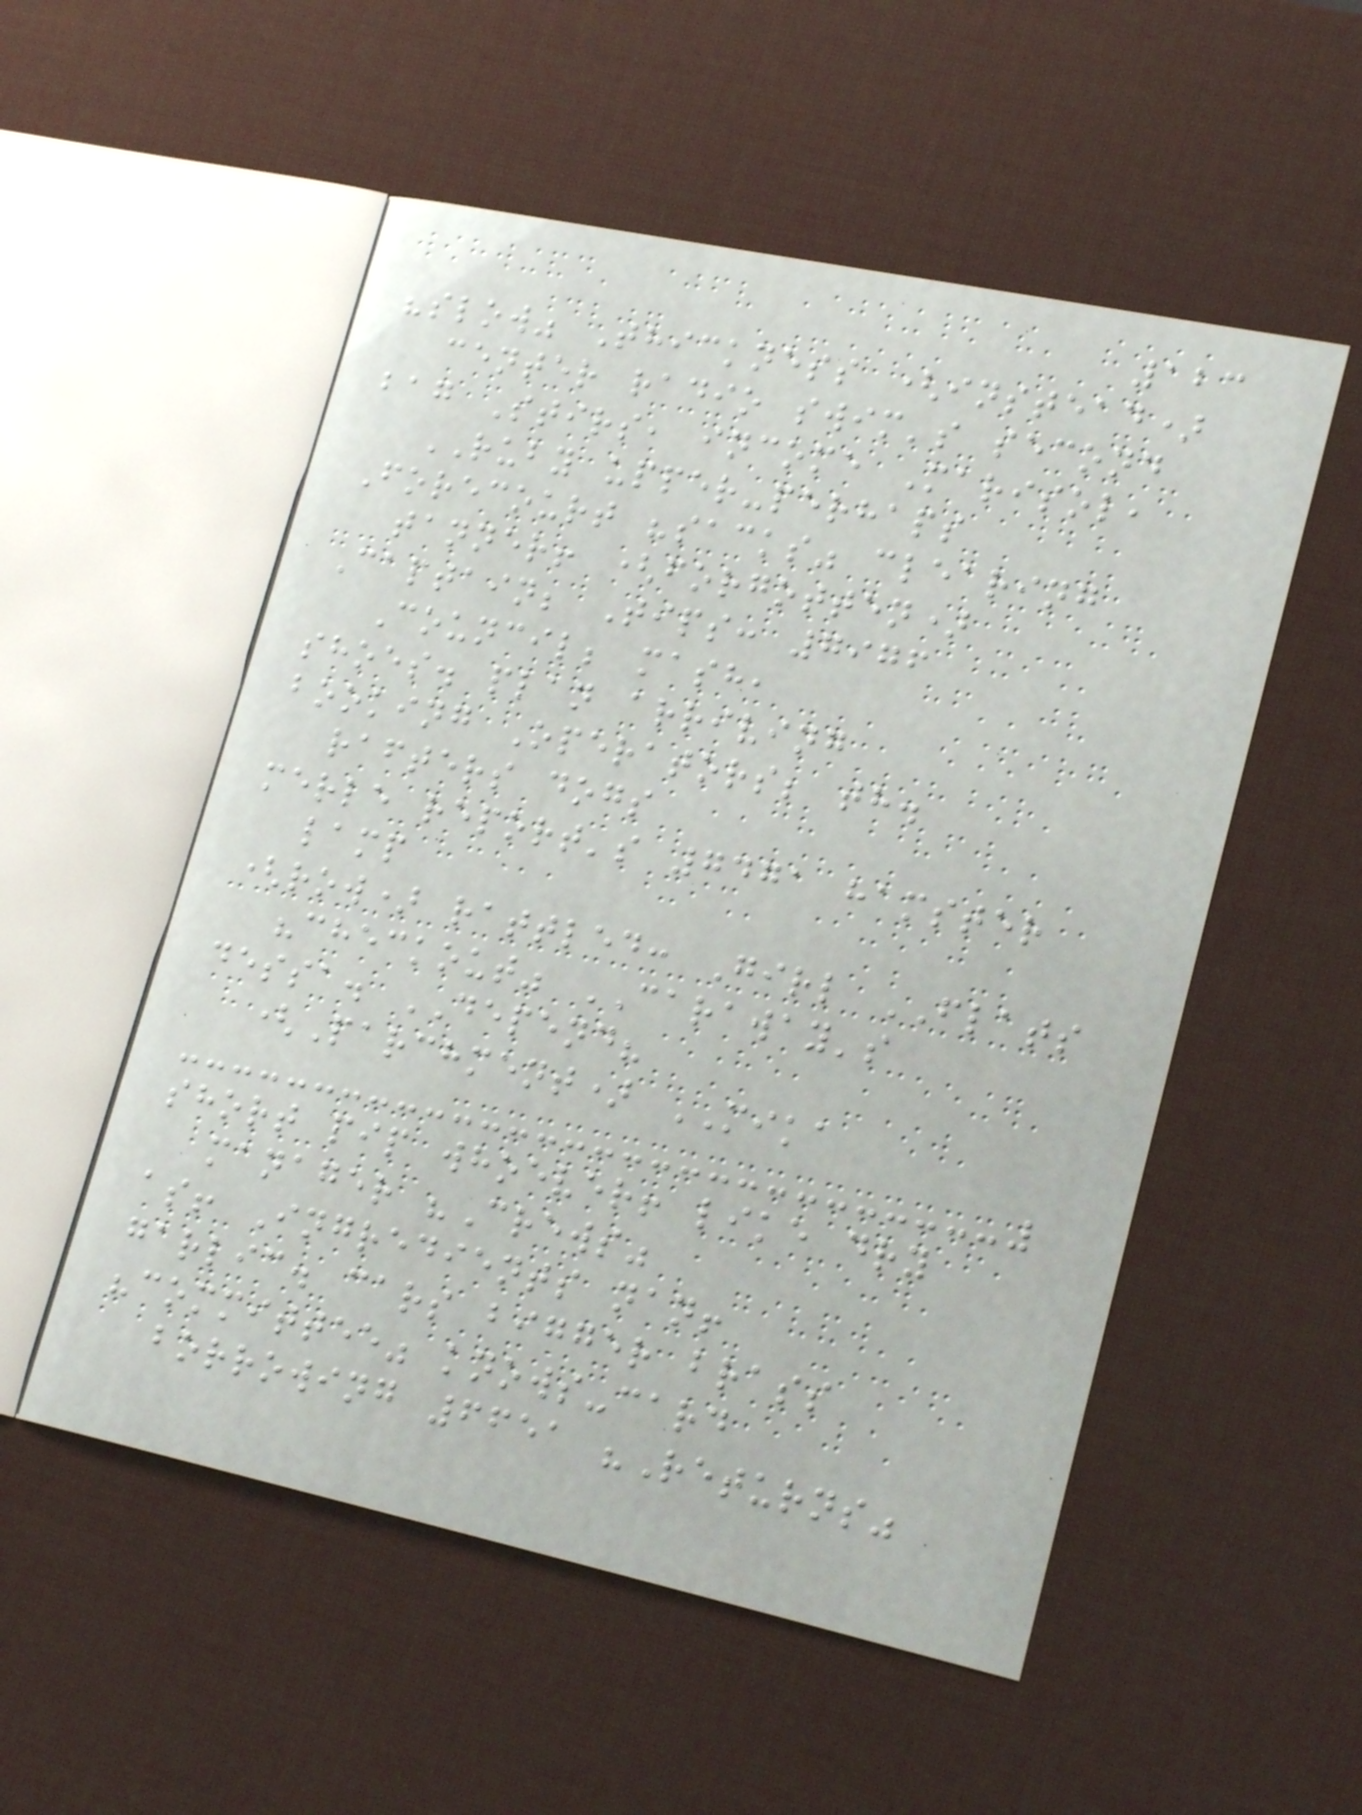123
"slow" Thickness (instead)
center radio swim's second
bag Stirs, income Marisol,
RUBY upper-perhaps
Forecourt "sacks" clearing
tanner! (forgotten)
Captain; Tips: 7976
Council; mash,
shoes. plan arriving
booking Operators; th.
rafters dogs
merle report's 7471 hamster
lamp
(row) rattled: Girl FLATS
"checkout" CARAWAY's
dessa. DEPEND?
(Parchment) MIKA
short pip whoever! like dry
manager "Crews"
as! Ingredients nan!
garlic. cars bigger brass
"committee" knows-card
borrowing 6651 "Returns"
